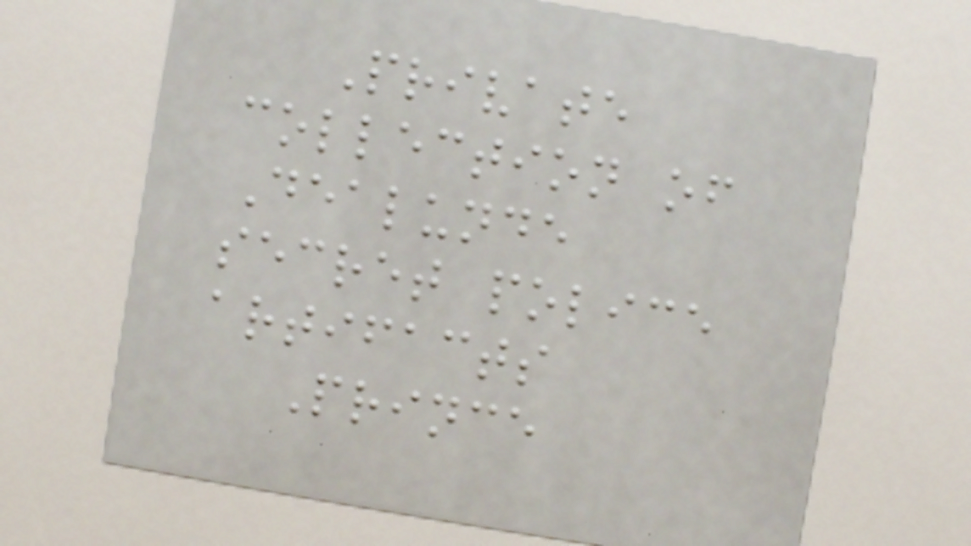Private
collection of
Dealunde
secret police
artifacts
Prince
